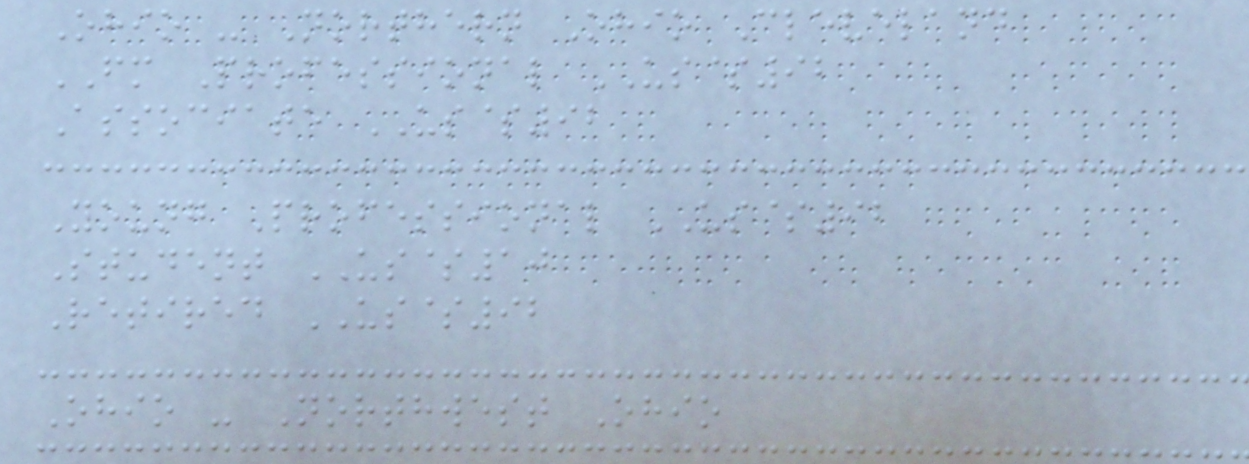Ohio - Northern Ohio Cleveland
FM Professional US$92
Associate US$92
Young Professional US$92
Student US$10
Retired US$92
Ohio - Northwest Ohio
